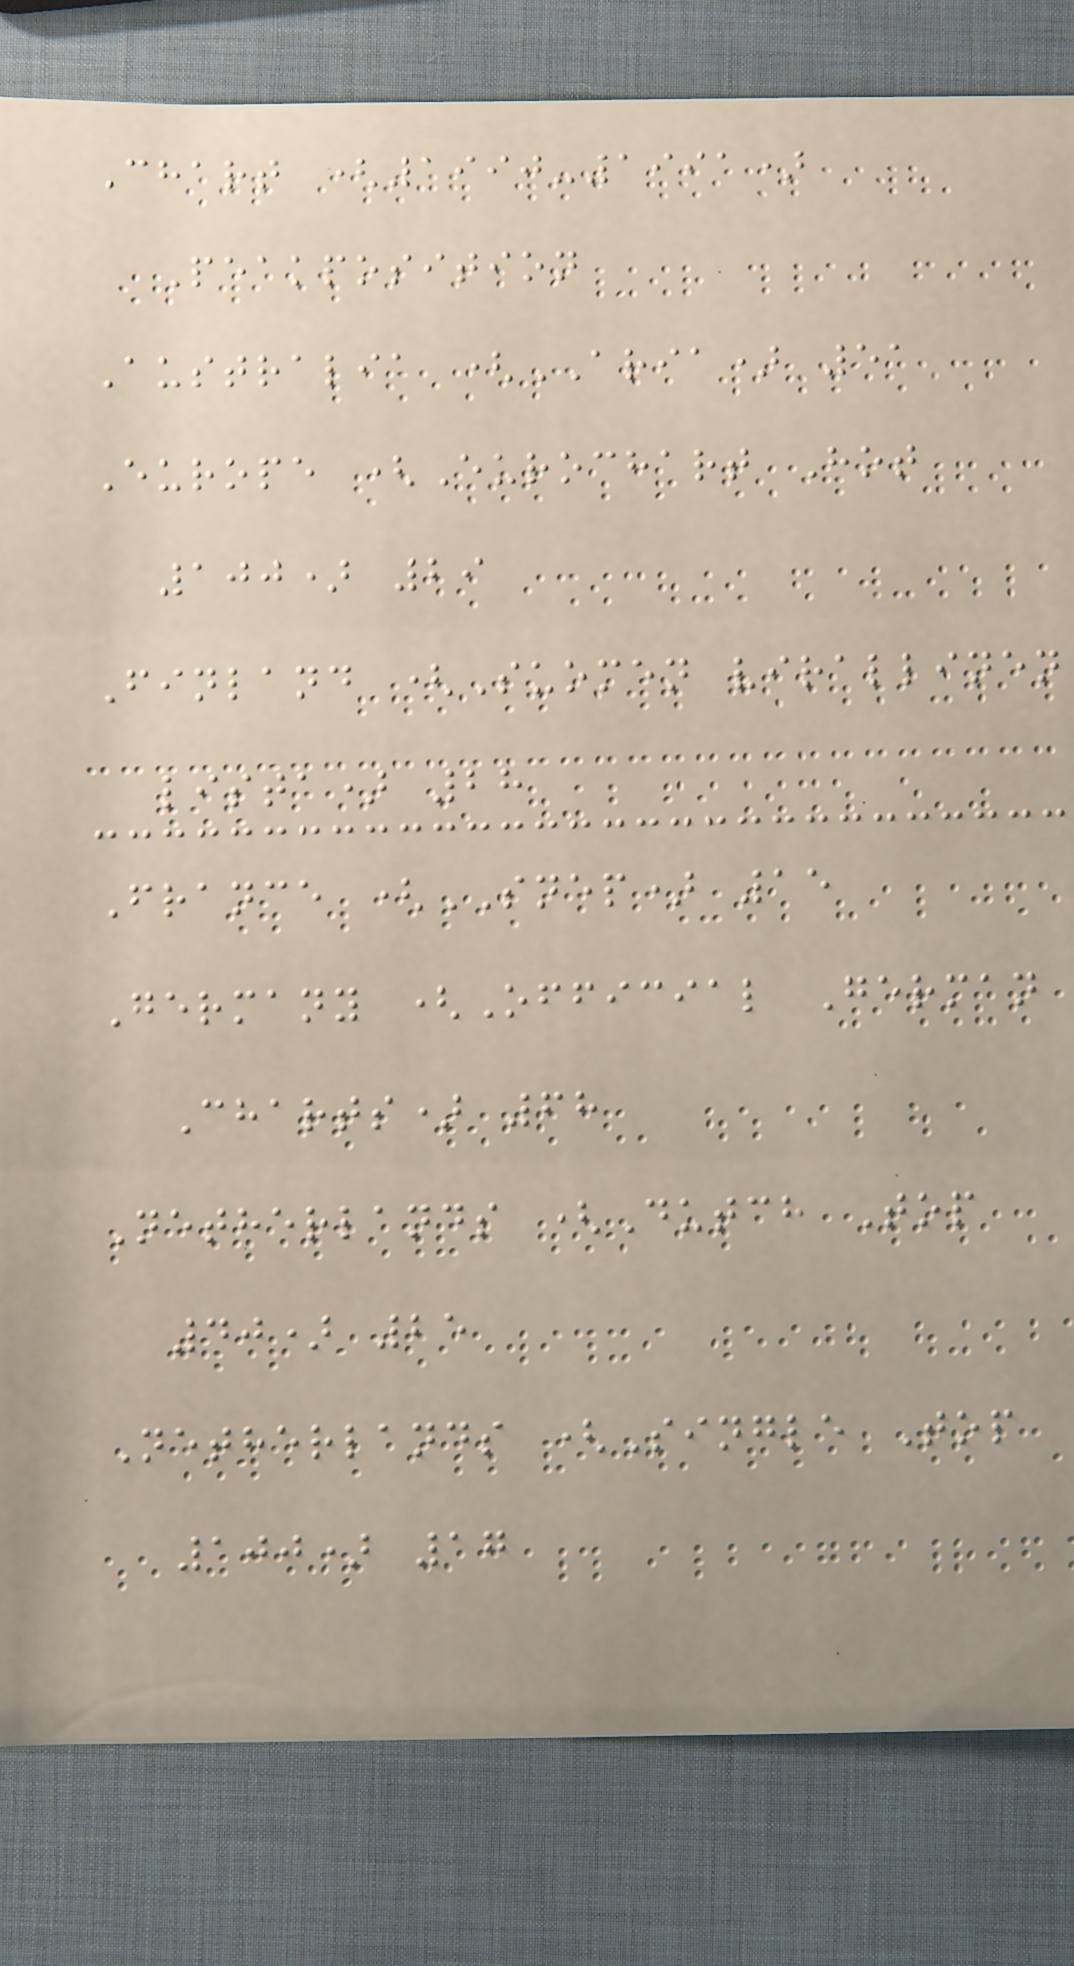Chart (1990-1991)
Peakposition
Australia (ARIA) 51
Europe (Eurochart Hot
100) 29
Finland (Suomen virallinen
lista) 28
France (SNEP) 15
Germany (Official German
Charts) 68
Netherlands (Dutch Top
40) 25
Netherlands (Single Top
100) 17
